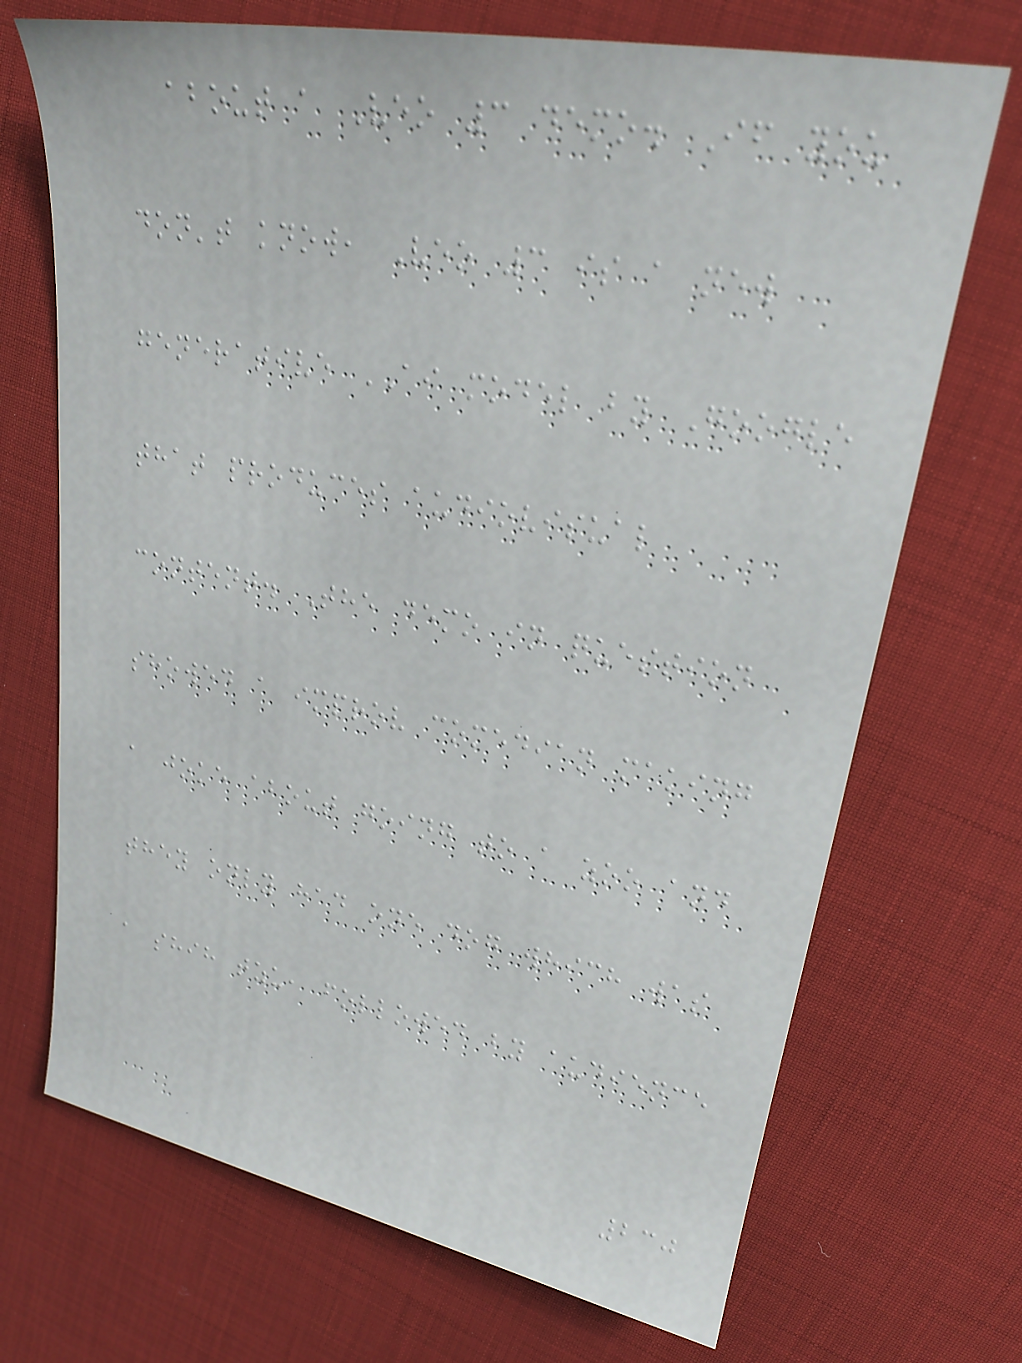about a Veo 3 demo. If you
don't know, Veo 3 is a new
generative AI model by Google
that produces audiovisual
content. The demo in question
showed a improv comedian making
a joke about going to a zoo and
they only had one dog which was
a shih tzu, followed by audience
230
